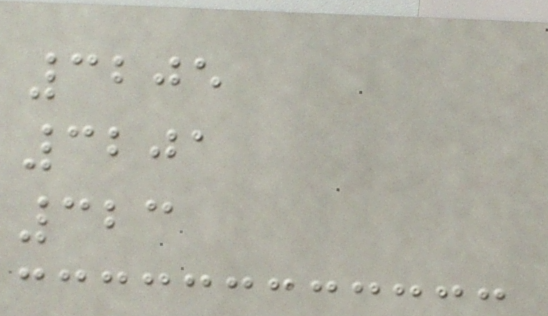3205
3201
323
